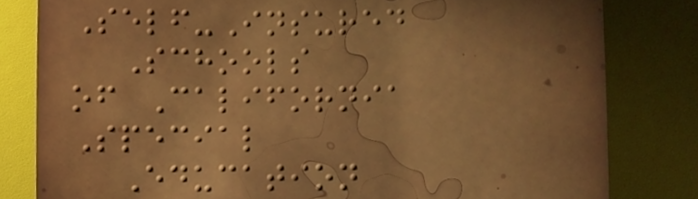Self-Insured
Schools
of California
Special
Education
